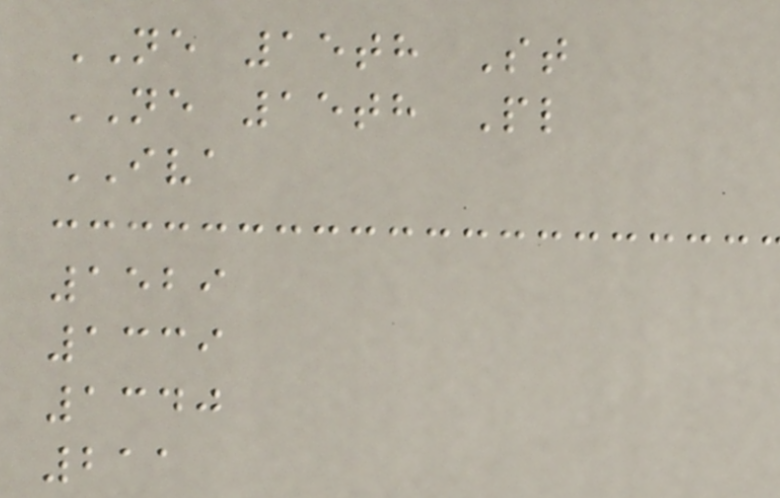NE 15th St
NE 15th Pl
IVA
1529
1339
1340
211
